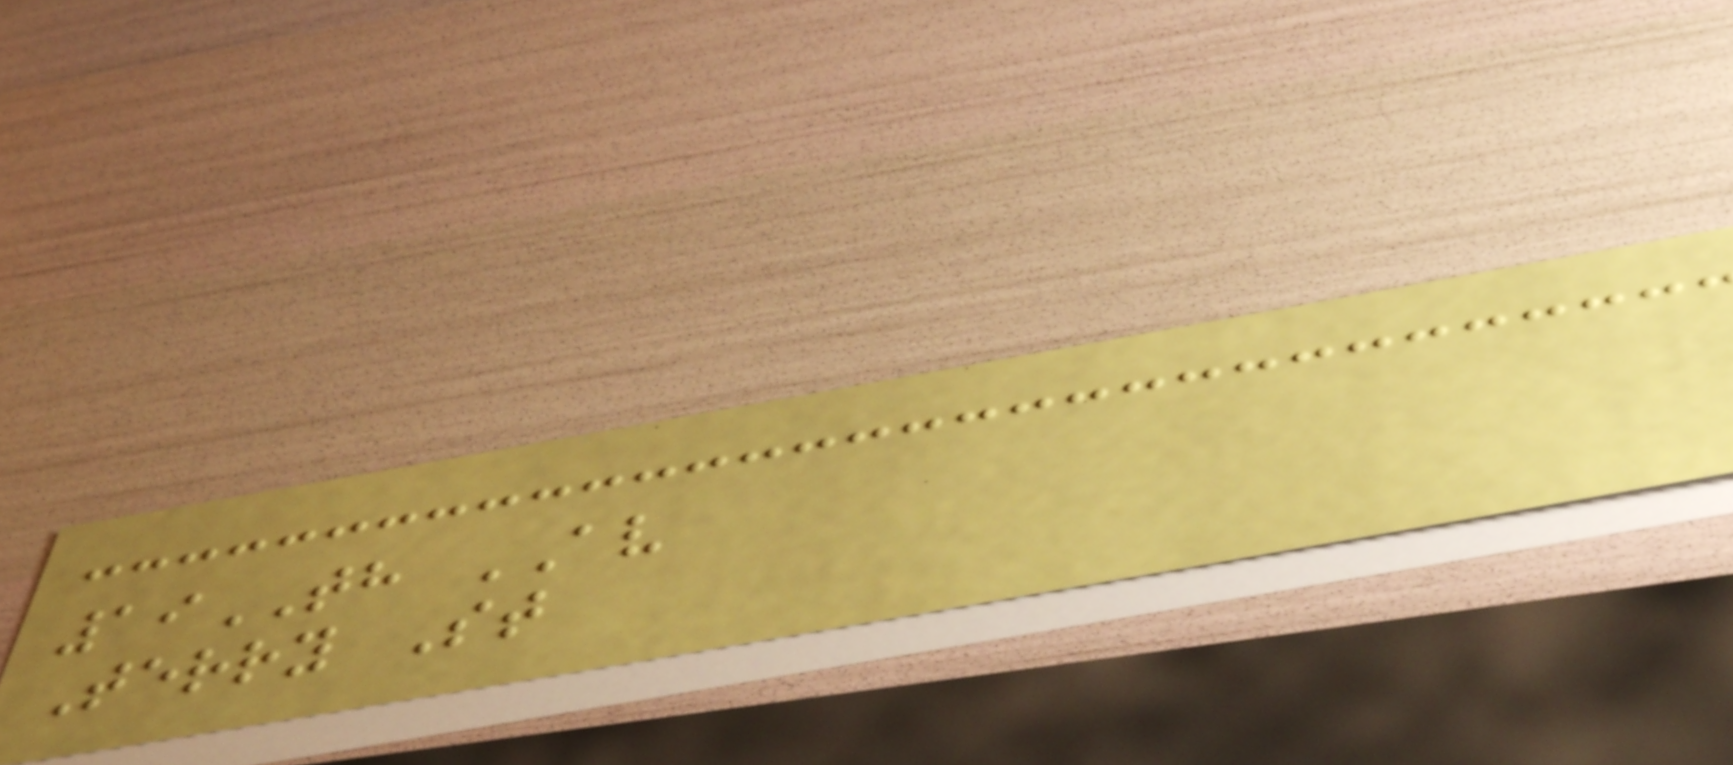19TH AV
Terry St
